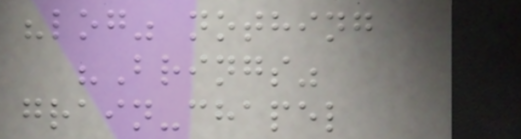"log" nothing
"Brings"
grain-chapel
